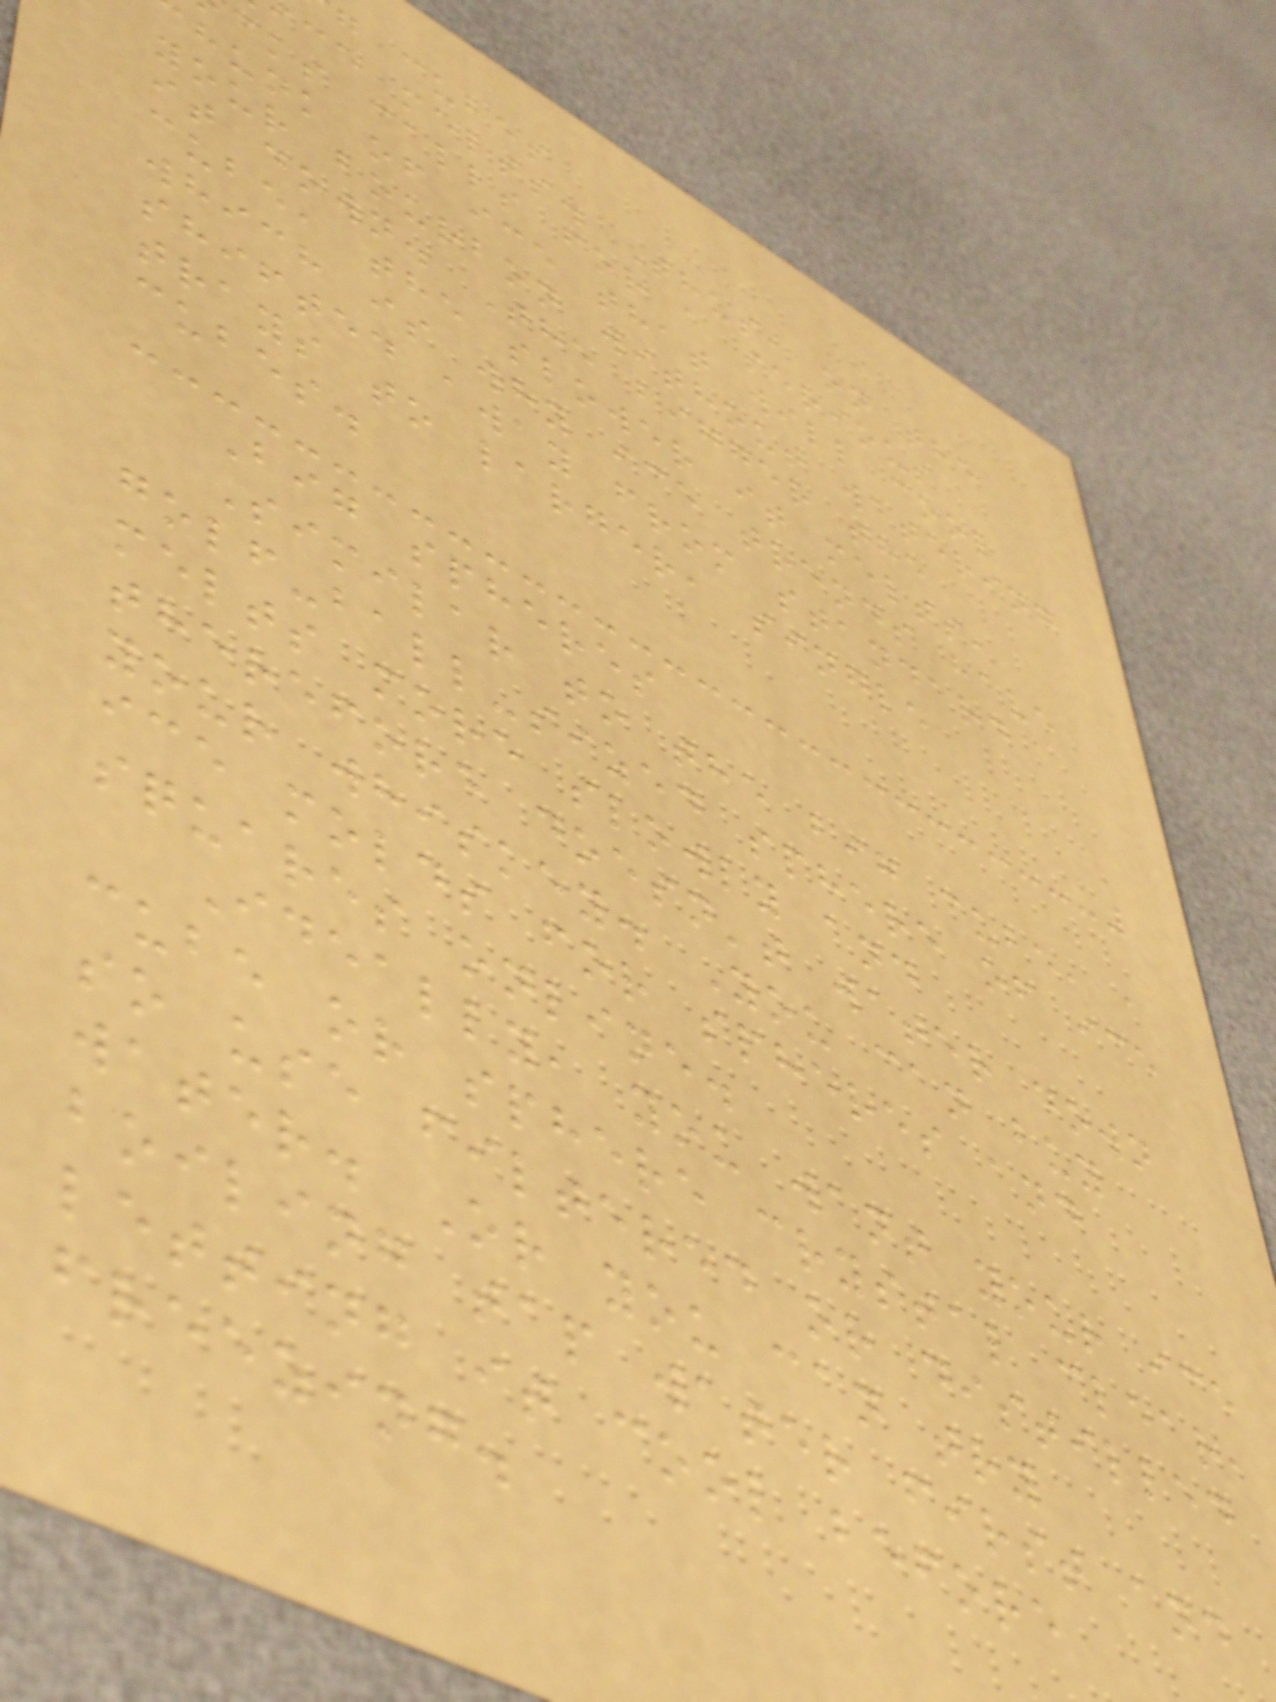g cubes
ce melts. Thus, on the
cks calls for a serious
hunk of ice that will cool
your bourbon without watering
it down. The bigger the
cube, the slower it melts,
which is why ice trends have
shifted away from standard
trays to larger, single
cubes.
Big spheres
Similar to the big cube, a
golf-ball-sized sphere of ice
melts more slowly and
therefore doesn't water down
your whiskey. You can buy
ice molds for spheres and
squares online.
Ideally, you want your ice
cube or sphere crystal clear,
so use filtered or distilled
water. Or you can try
boiling tap water first and
letting it cool before
freezing.
